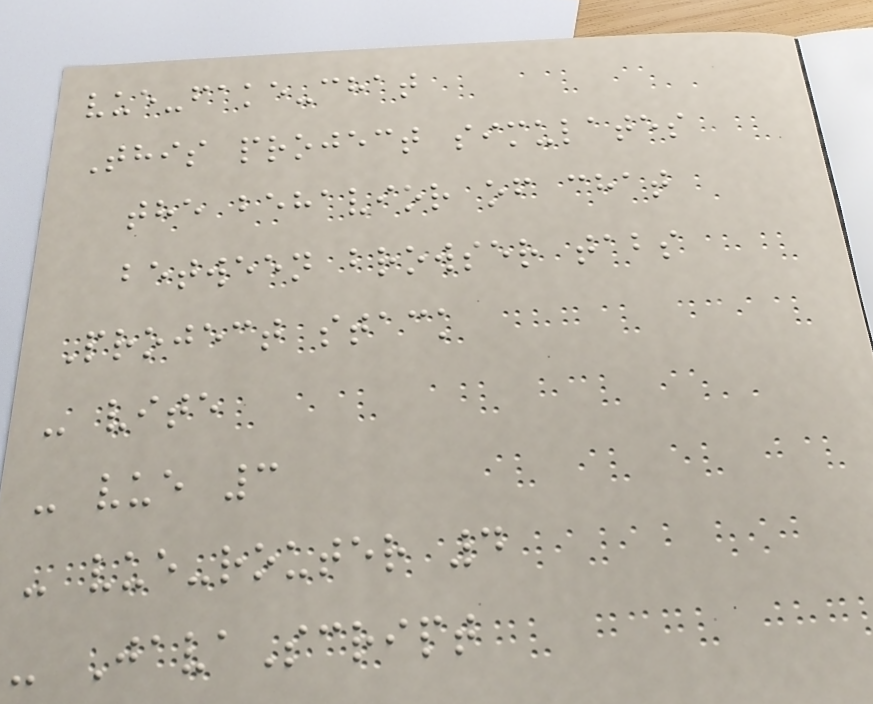vue-fake-chat
This project simulates
the behavior of chat
between browser tabs
Project stack
- vite
- vue 3
- vue-router 4
- JavaScript
